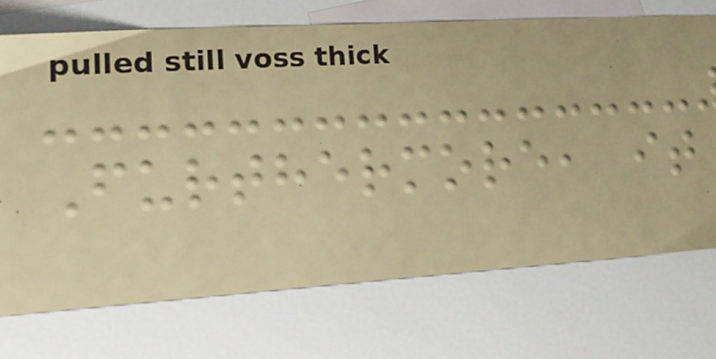Furthermore, it
